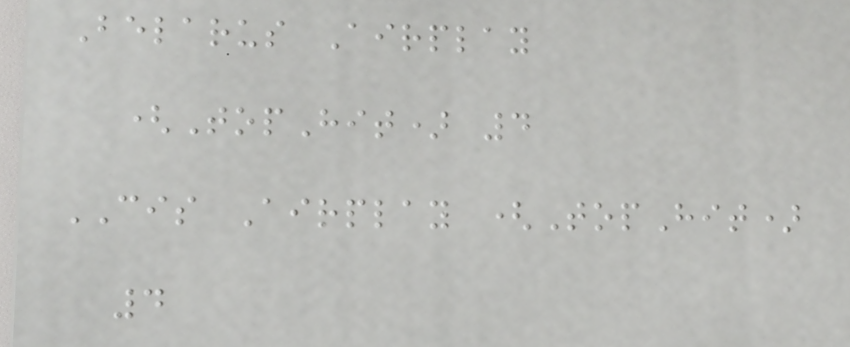Belarus Airplay
(TopHit) 4
CIS Airplay (TopHit)
4
